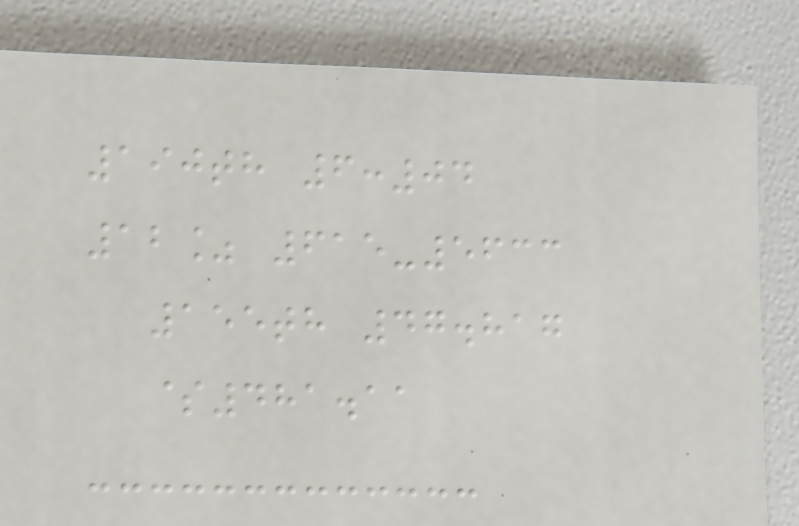190th 6:04
12% 615-5633
155th 47.817
$481.11
